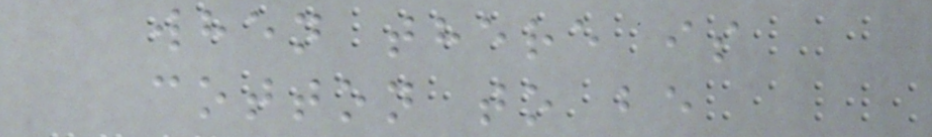when there is
cotton to be
